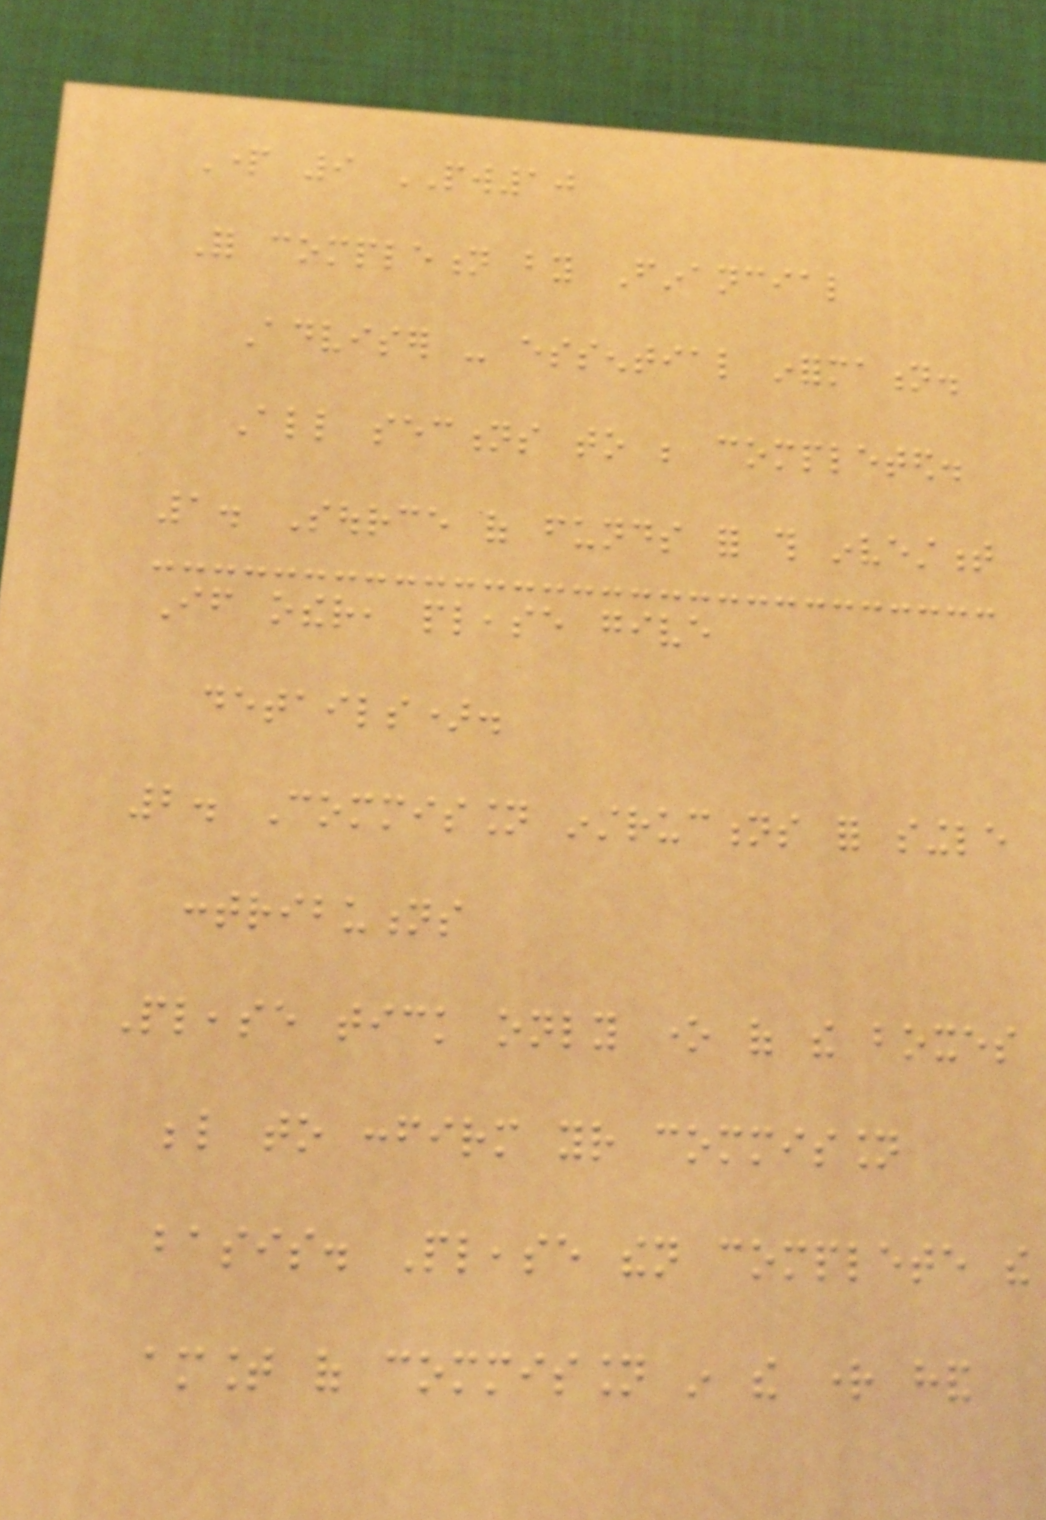Part 9 PW10
For completion by Financial
Adviser - essential information.
All sections to be completed.
1. Source of funds for this investment
If other, please give
details).
2. Commission instructions for single
contributions
Please tick only one of the boxes
below to confirm your commission
basis. Please then complete the
amount of commission in the right hand
